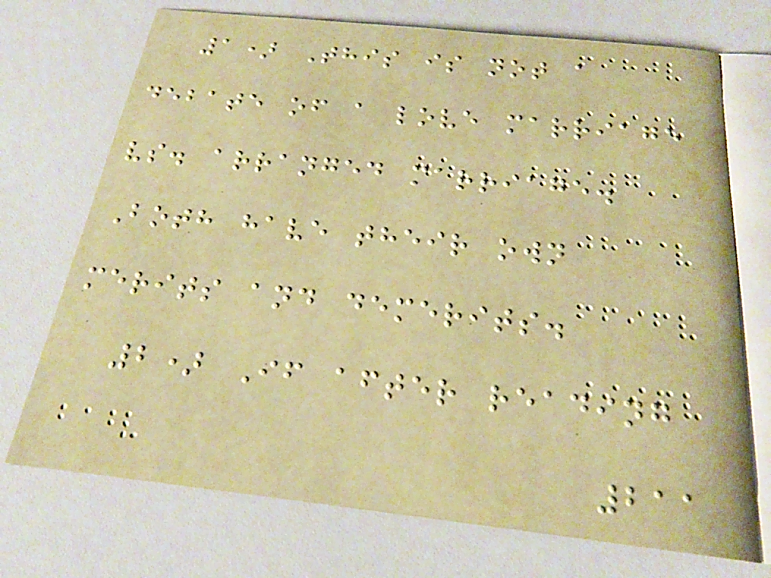1) This is not a
debate of a love marriage
vs. arranged marriage.
Both have their own
merits and demerits.
2) If after reading
211
